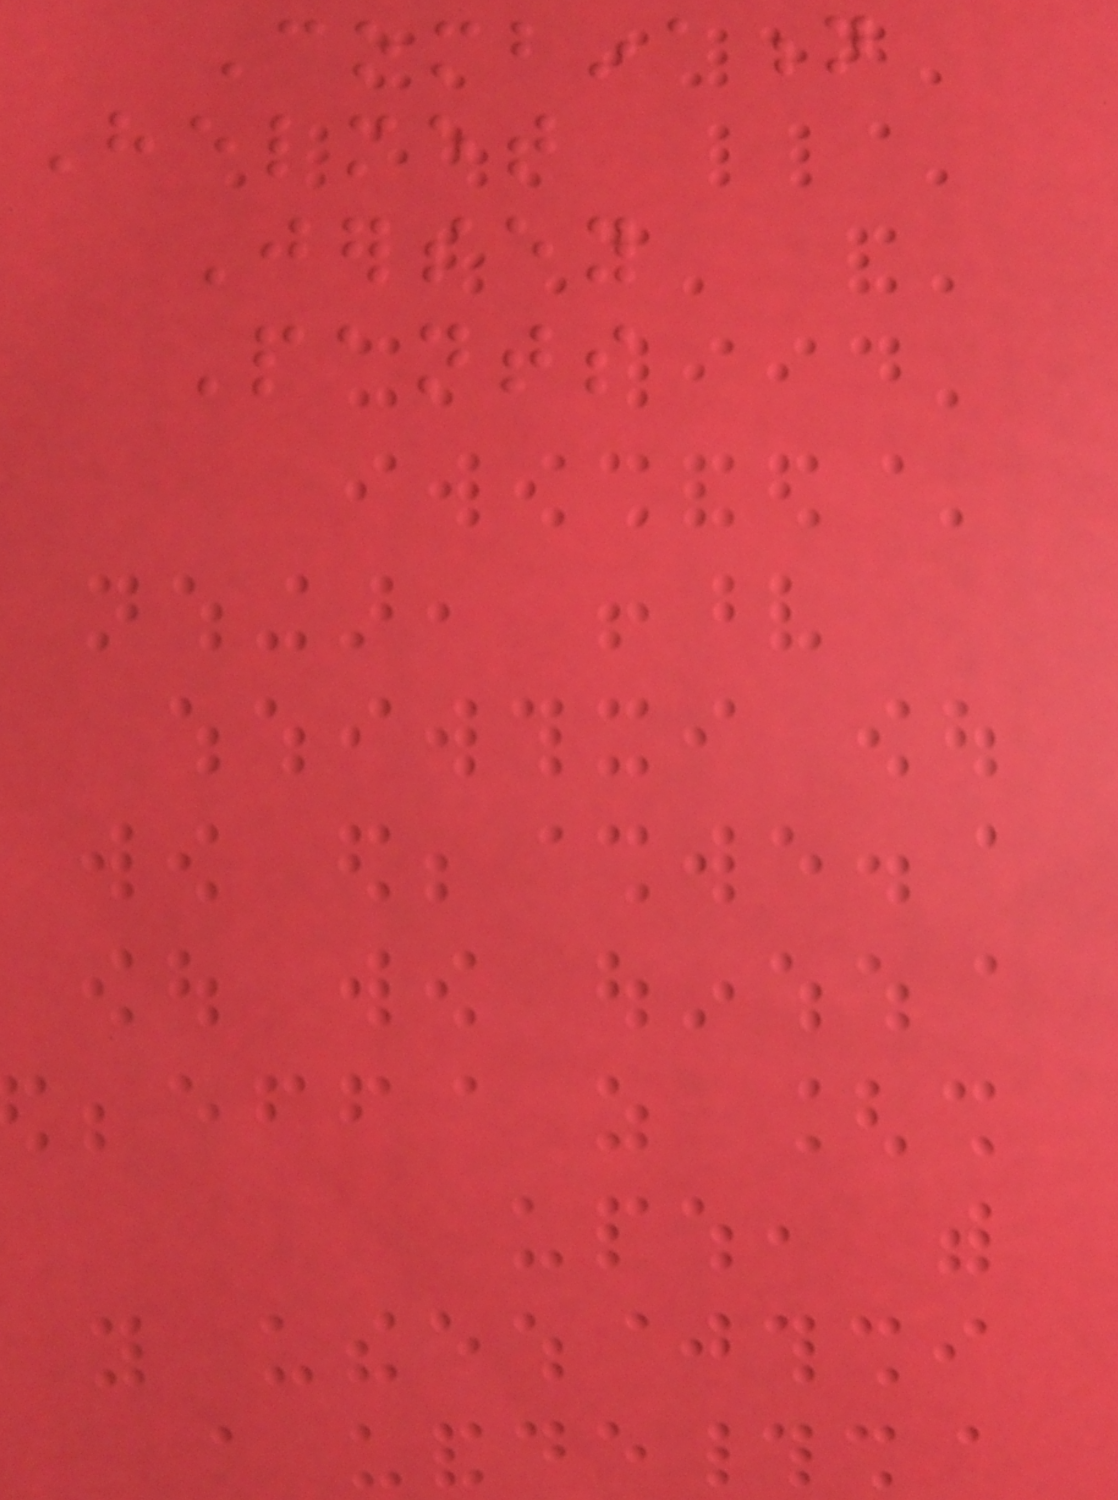Combination
Helmet
Jersey
Pants
